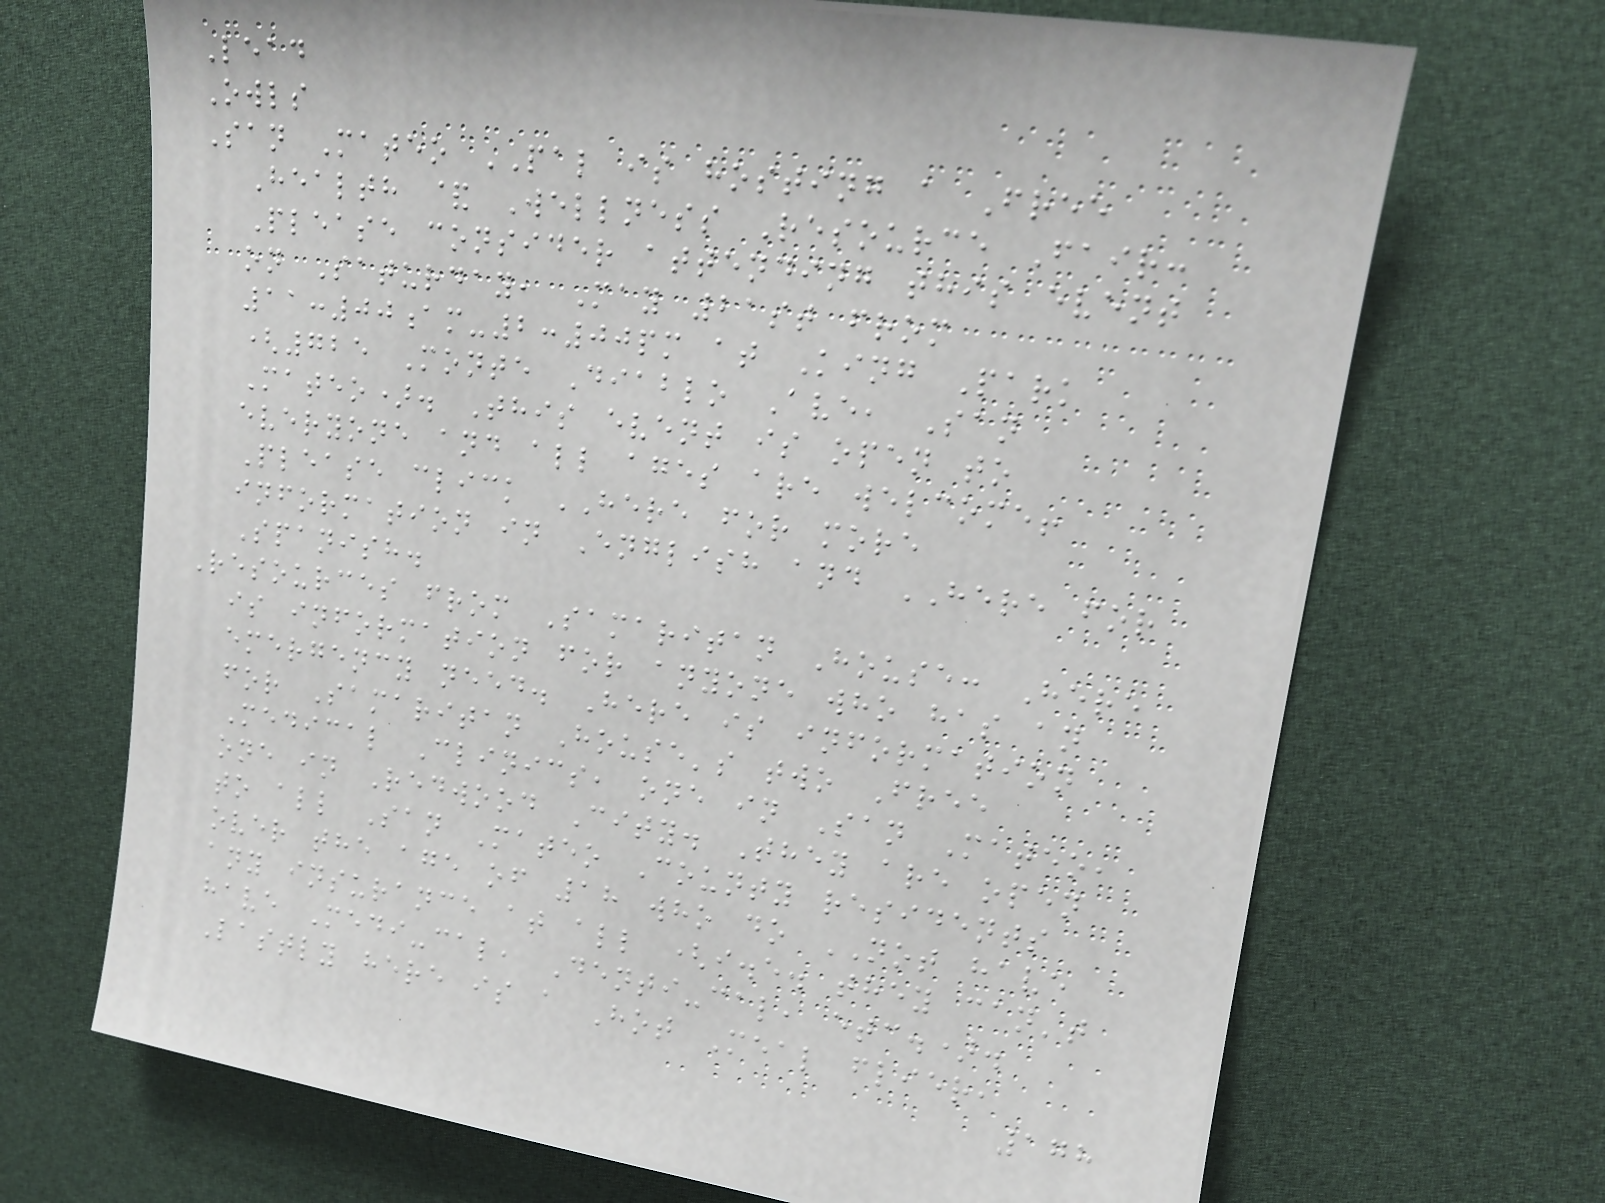Lead
Owls
San Mateo PAL is hosting a Free
Health & Wellness Resource Fair:
Please consider attending this event
on Saturday, May 21st from
11:00am-2:00pm at King Park
(725 Monte Diablo Ave, San
Mateo). This event is open to
everyone and all ages are welcome!
Please click HERE for more
information in English and HERE for
Spanish.
Resources from Samaritan House: Here
is information for anyone who has an
emergency need. Here is information
for Samaritan House's two Free
Medical Clinics, one in San Mateo,
one in Redwood City. They are open
to all San Mateo County residents
over the age of 18 who do NOT have
any insurance at all (i.e. they can't
have Medi-cal, Denti-cal, etc.).
Lastly here is a Hot Meal flier,
178
